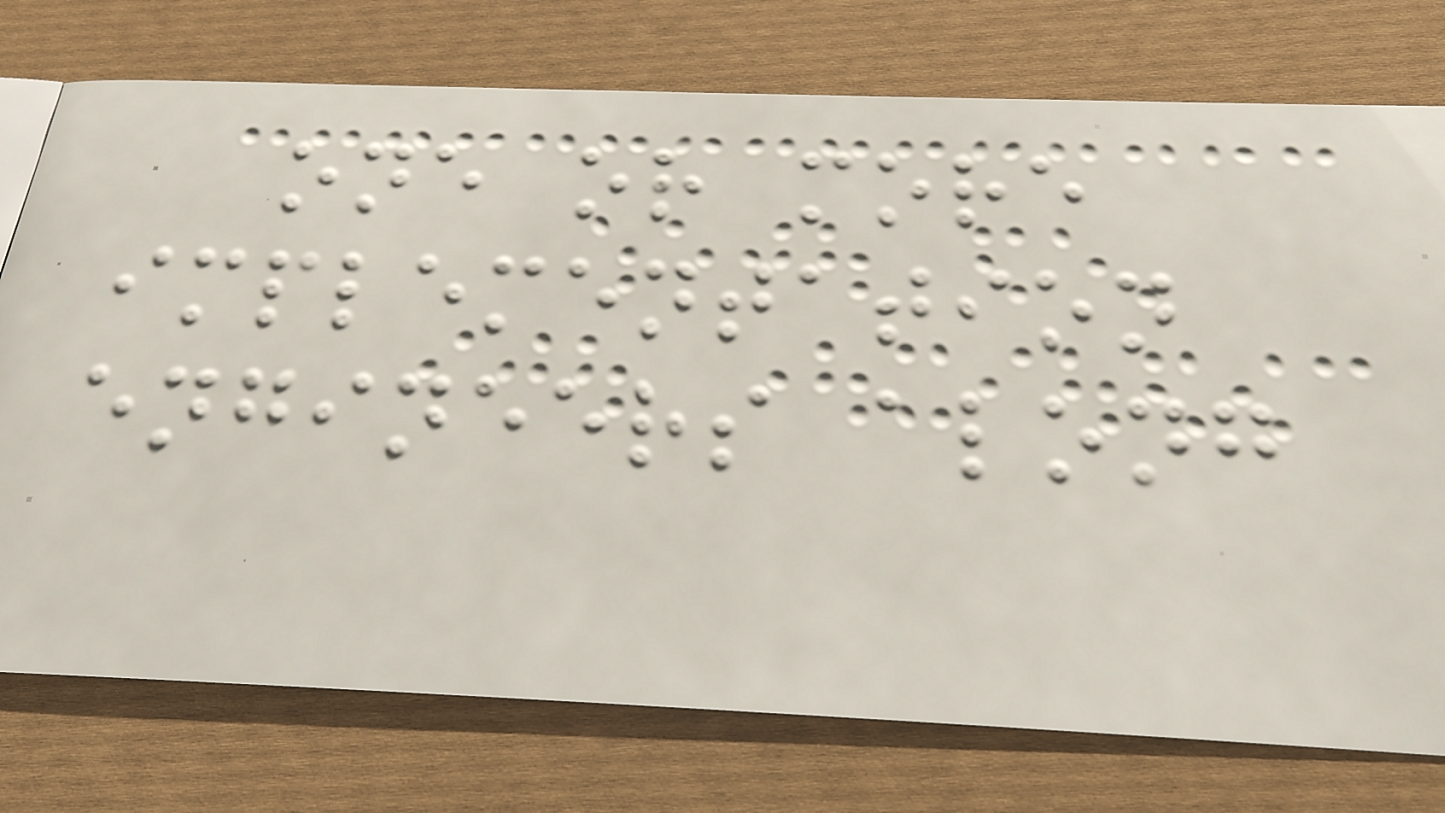one or more
implementation
engineers along
